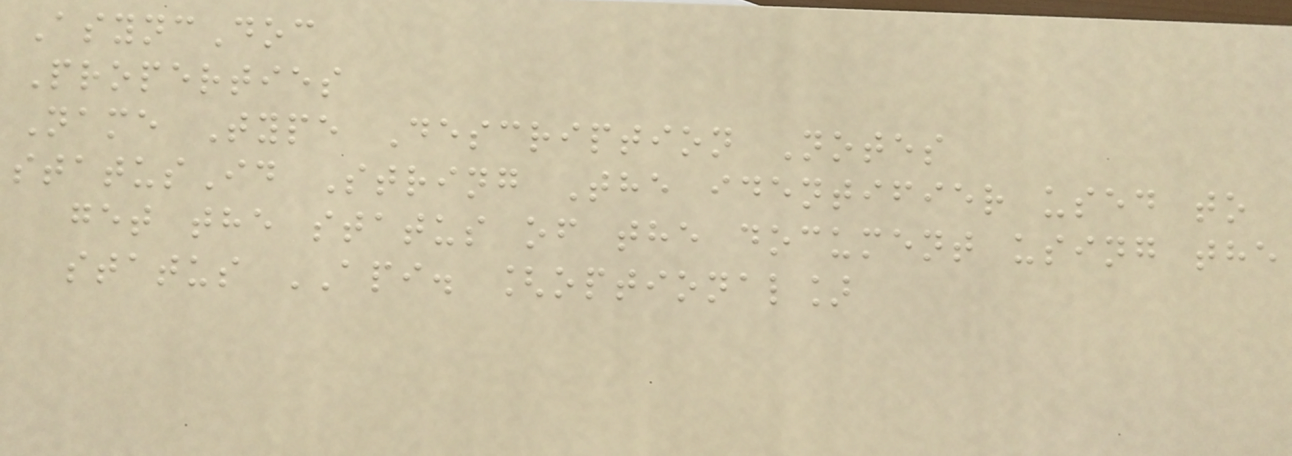AsyncDoc
Properties
Name Type Description Notes
statusId String The identifier used to
get the status of the document using the
status API. [optional]
